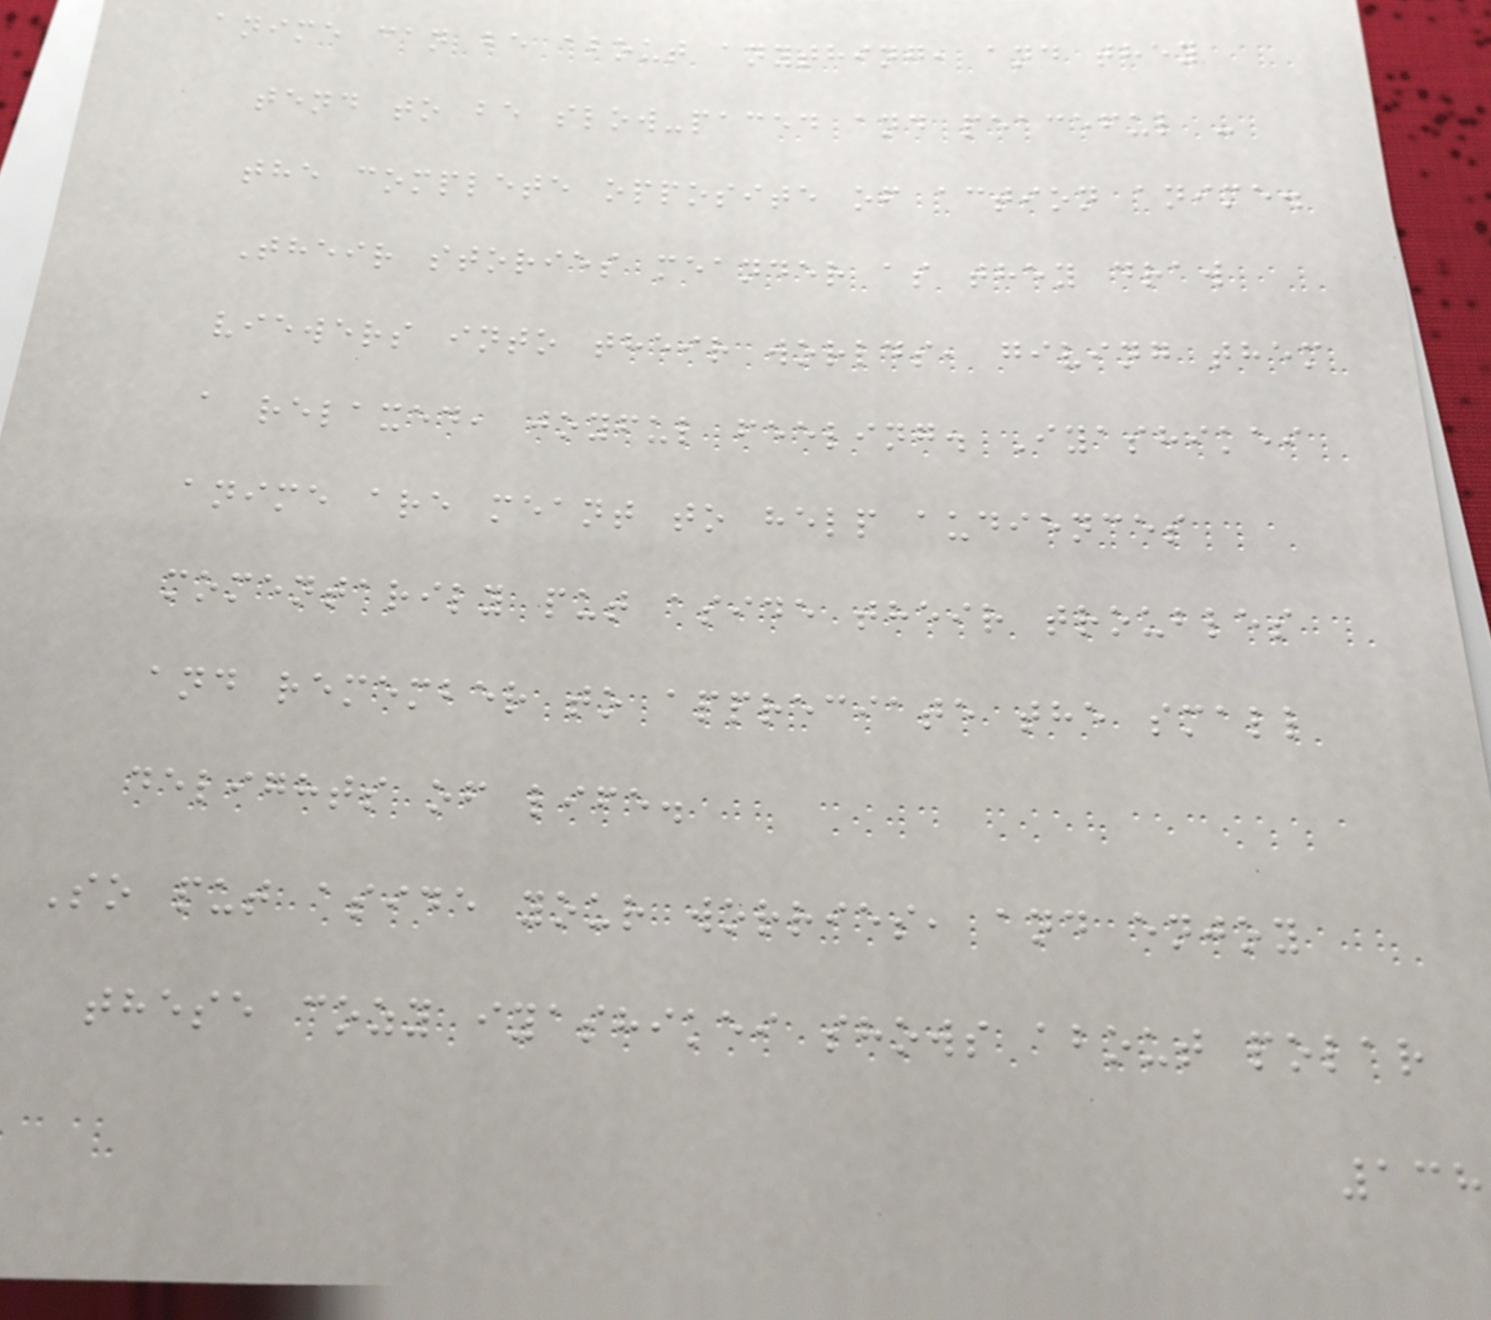anime can be about anything, and they
tend to be slow-paced and peaceful -
the complete opposite of action anime.
Their stories meander as they draw
viewers into their worlds, giving them
a relaxed, joyful feeling. Iyashikei
anime are meant to help audiences
momentarily put aside their troubles
and remember to appreciate the small
delights of life.
So put aside your worries, and enjoy
these cozy iyashikei shows about polar
138
